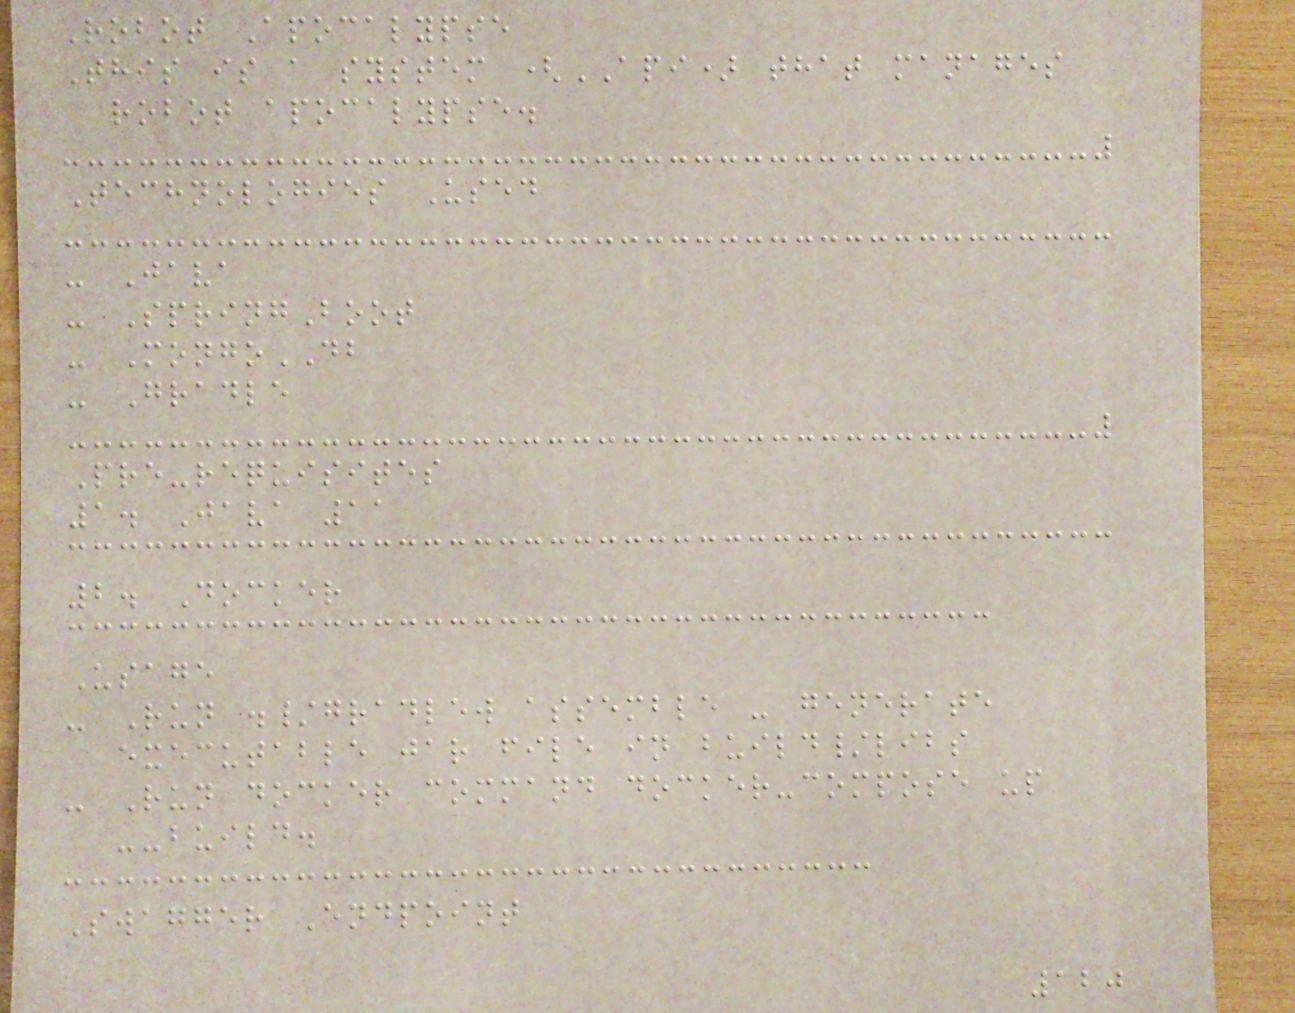Robot Apocalypse
This is a system (API) that manages
robot apocalypse.
Technologies Used
- Java
- SpringBoot
- MongoDB
- Gradle
Pre-requisites
1. Java 11
2. Docker
Usage
- Run ./gradlew assemble - generate
executable jar file in build/libs
- Run docker command docker-compose up
--build.
Swagger Endpoint
120
